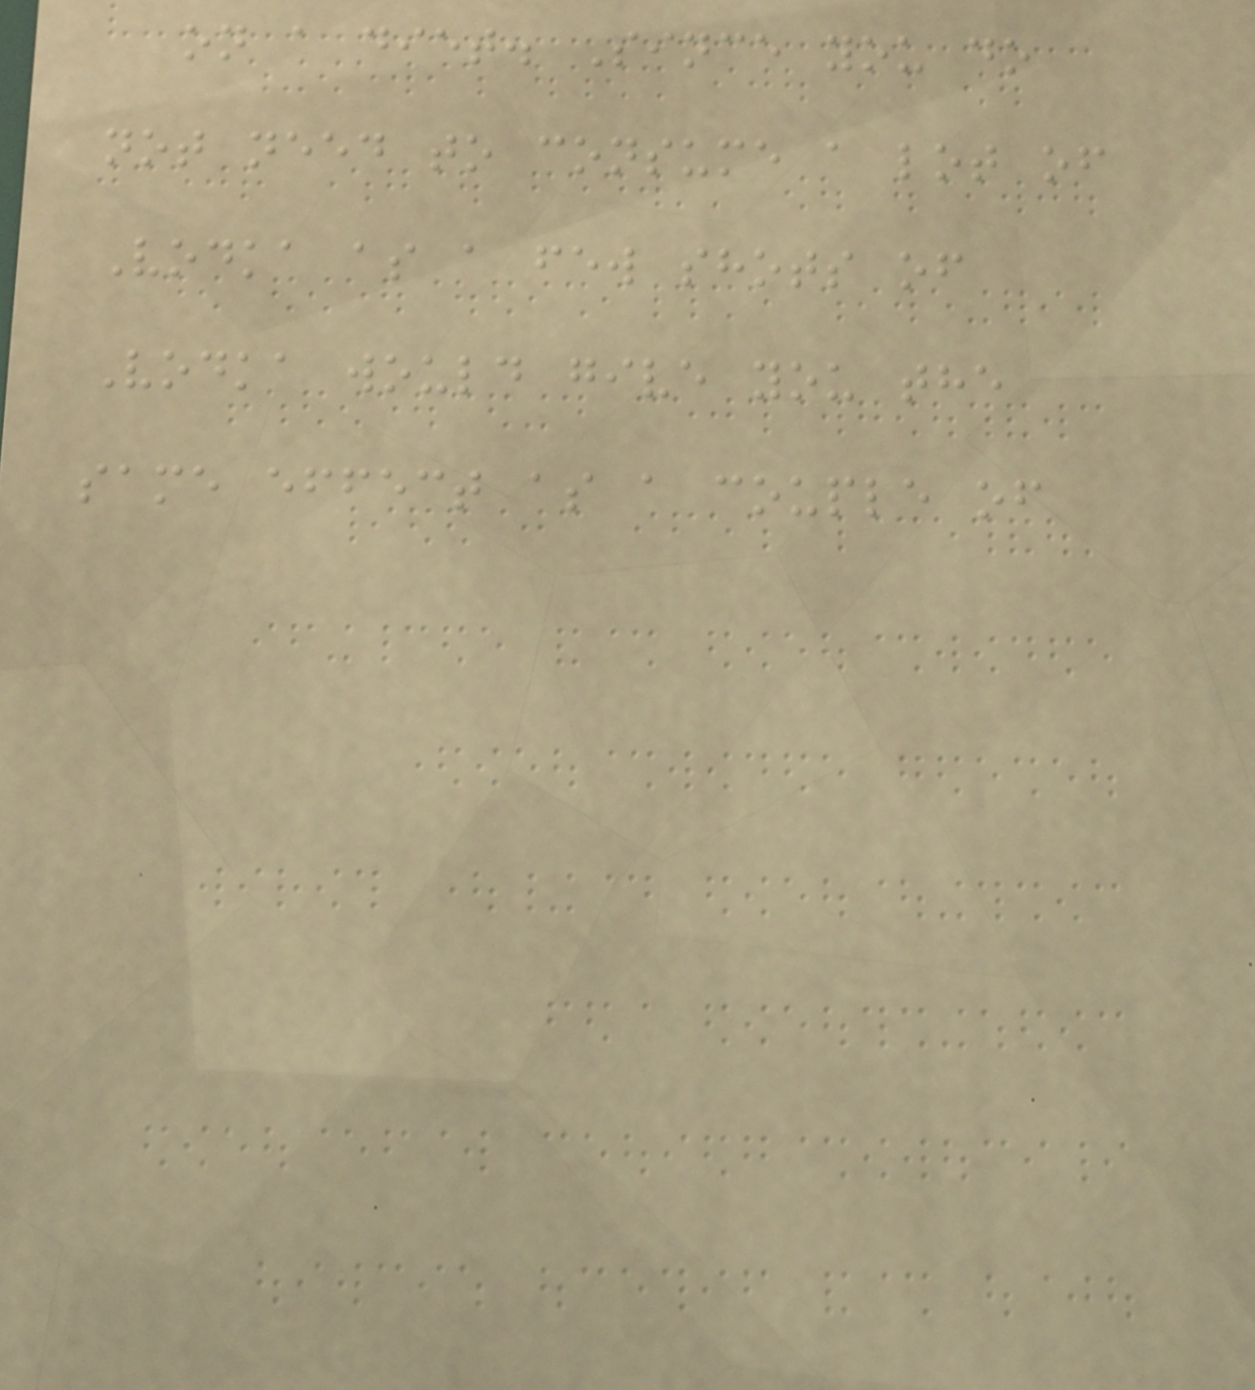on a diet. Since you do
not need to consume a lot of
Vodka as a few shots of
Vodka would give you the
same effect as a couple of
